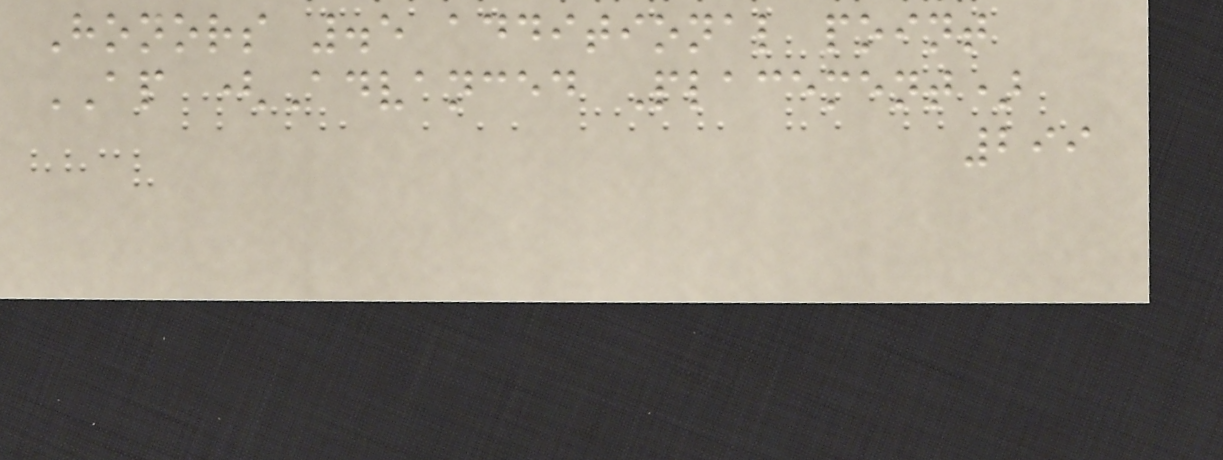Honors .5 additional point
AP (Advanced Placement)
299
